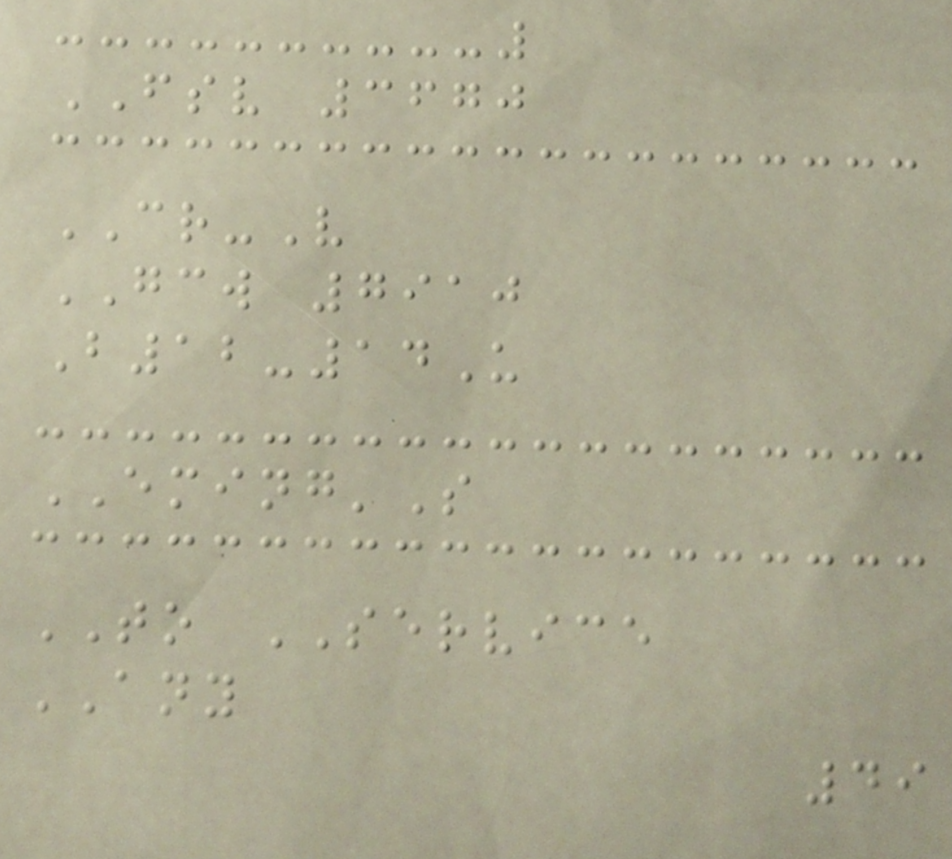FSV 3670
CR-V
GCW 7910
B12-14U
EMING'S
TO SERVICE
ANY
49
